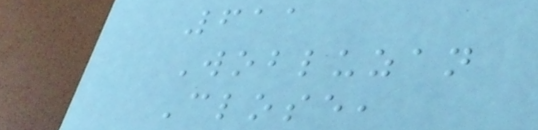611
Wobluzan
Close,
